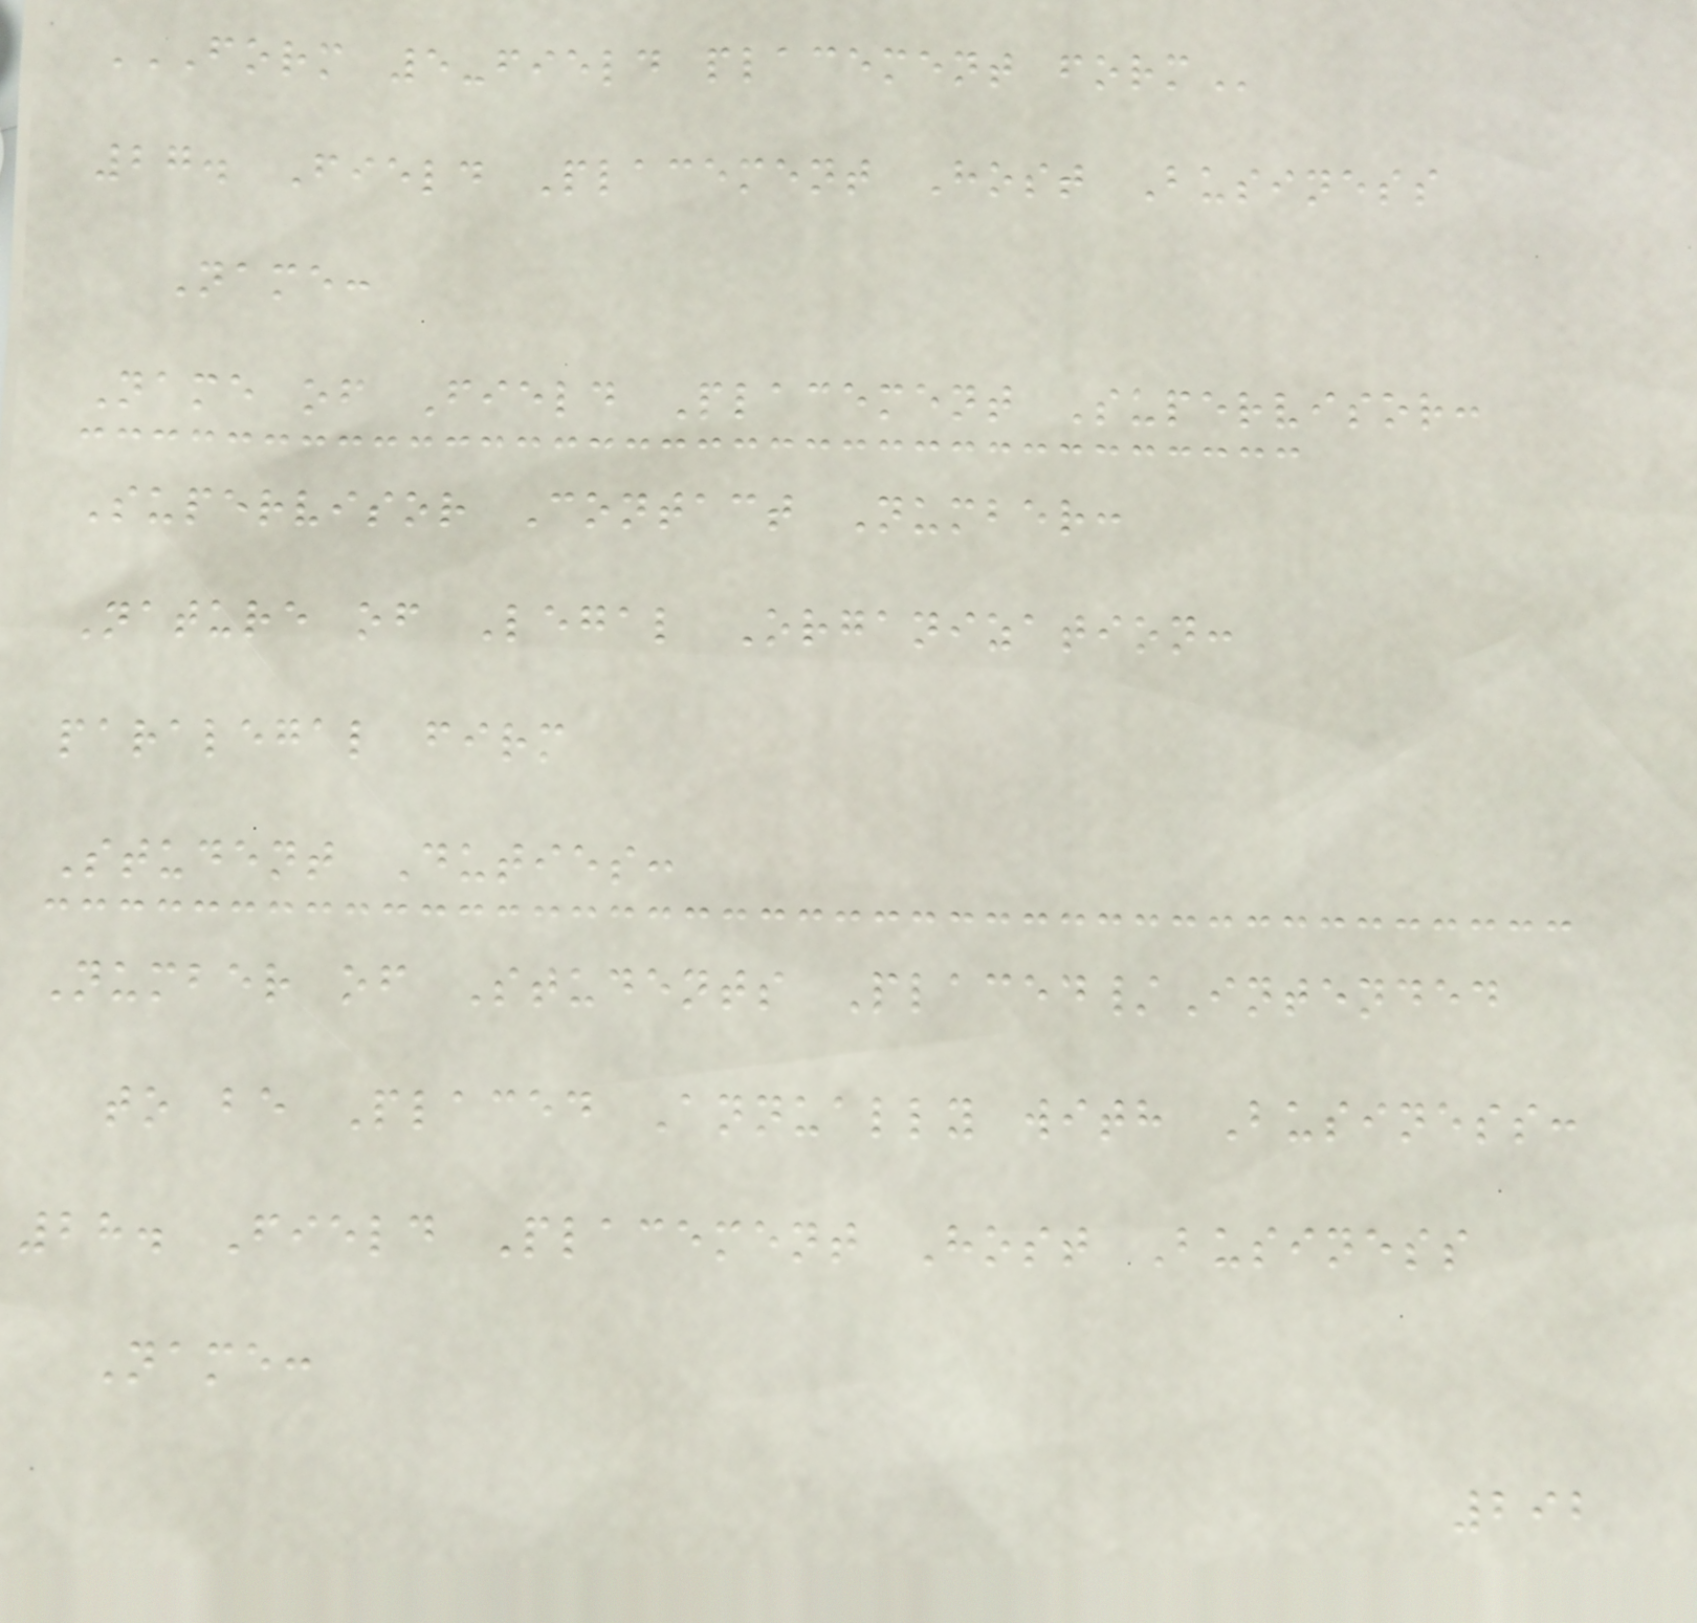FORM 5-FIELD PLACEMENT FORM
27. Field Placement Host Business
Name:
Name of Field Placement Supervisor:
Supervisor Contact Number:
Nature of Legal Organization:
paralegal firm
Student Duties:
Number of Students Placed/Intended
to be Placed Annually with Business:
28. Field Placement Host Business
Name:
292
